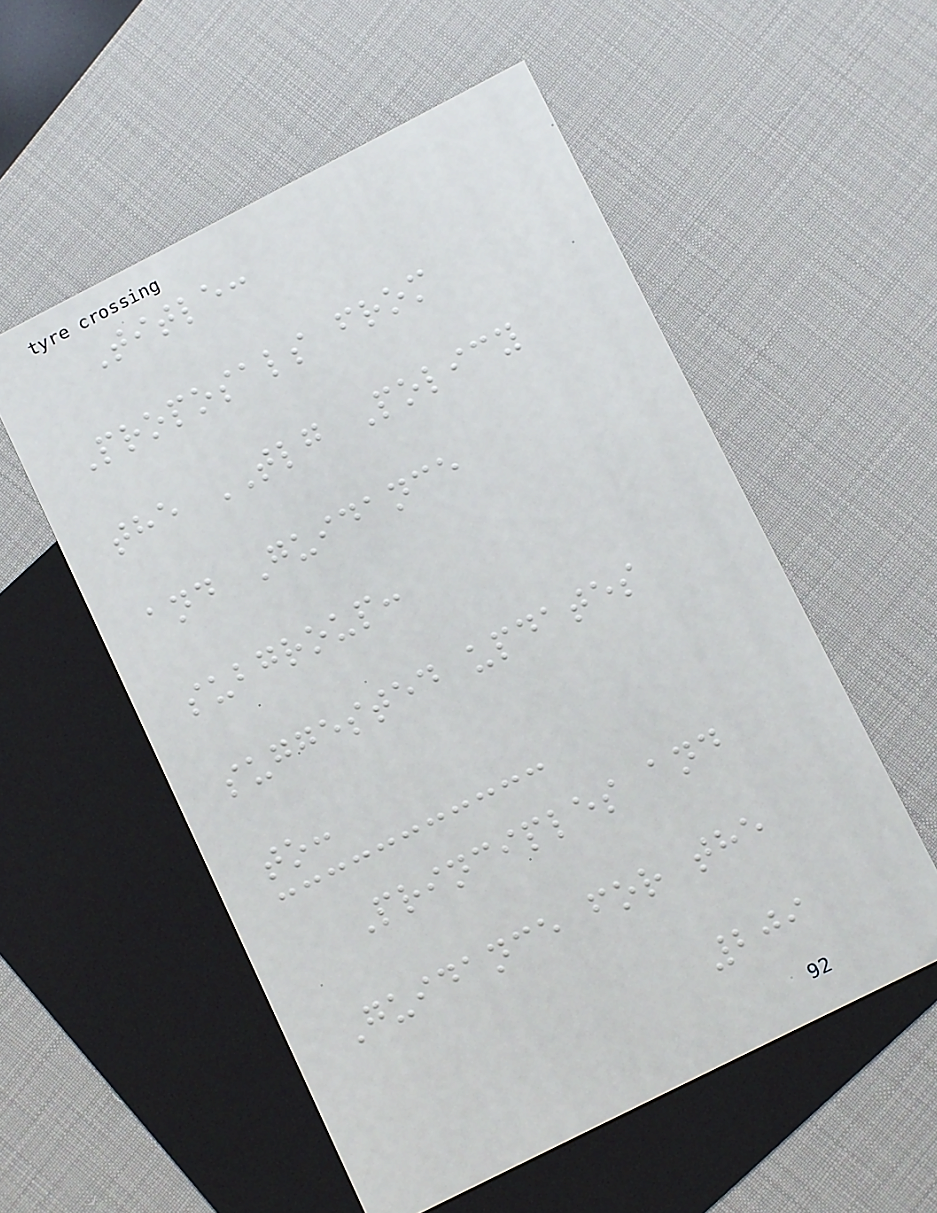Title:
Proposals from
the TLG Policy
and Guidance
subgroup:
suggested updates
to:
Principles and
Guidance for the
209
